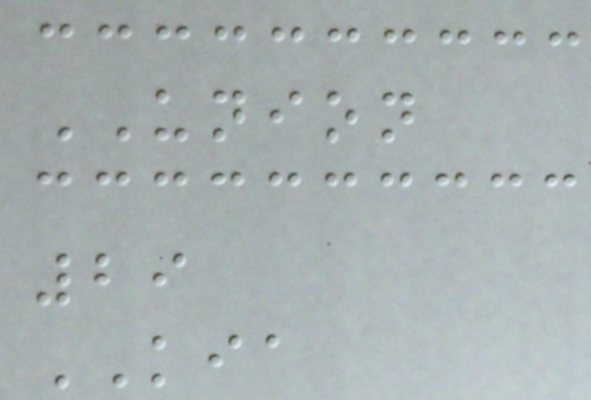UNION
29
KIA
